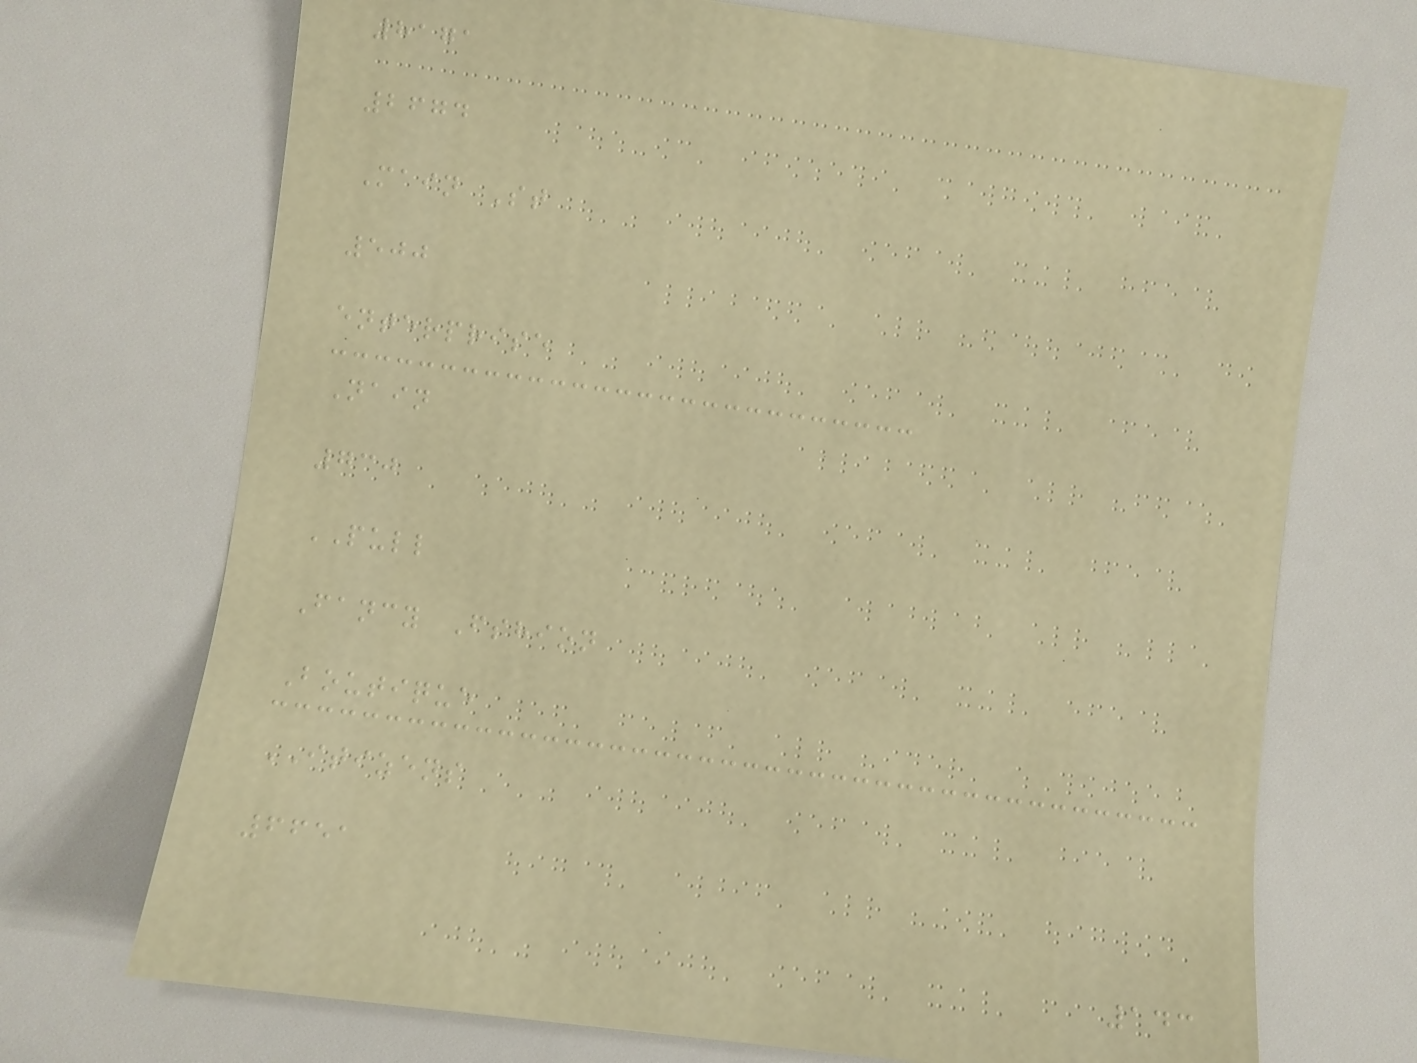8171
2674
Main St
500
enterprise
Nain
730
PULL
Fancy Fshion
Boutique
ITIZENS
6651
143
